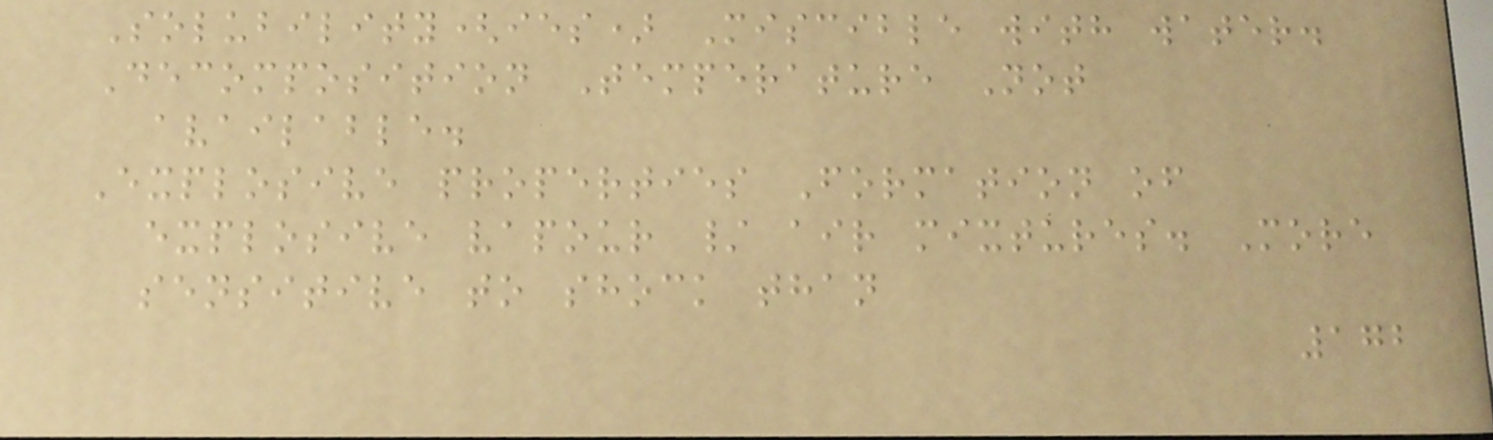Solubility(ies) Miscible with water.
Decomposition Temperature Not
available.
Explosive properties Formation of
explosive vapour / air mixtures. More
sensitive to shock than
172
